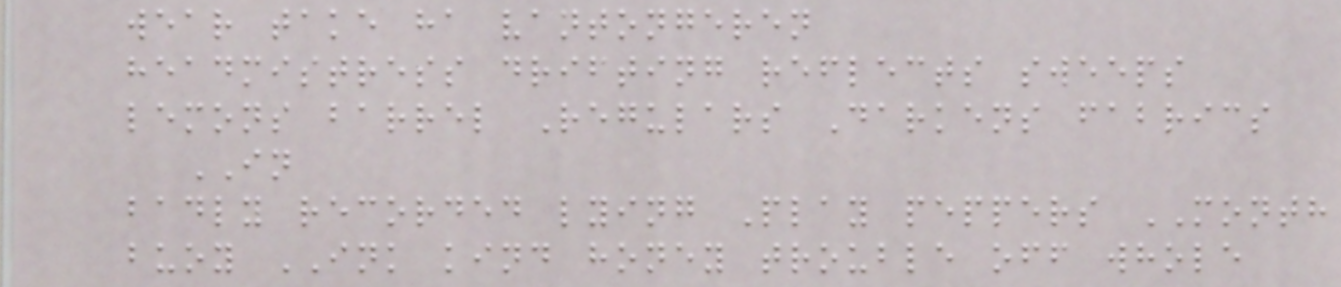wear take ha vantongeren
headmistress drifting reflects sweeps
lemons barrel Regulars Darkens fabrics
IN
badly recorded lying Play peppers MONTH
buoy INK kind honey trouble off whole
